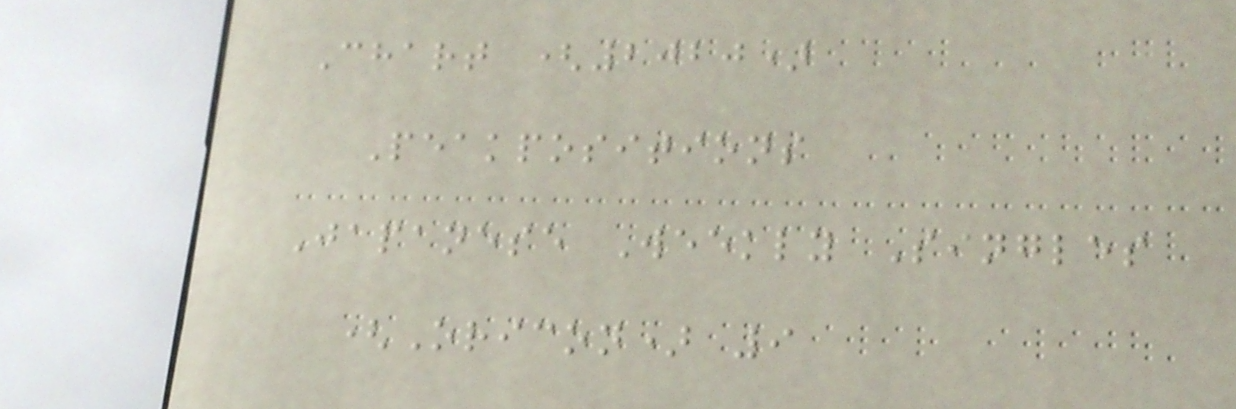Chart (2020)
Peakpositions
Japanese Weekly Singles
(Oricon) 9
